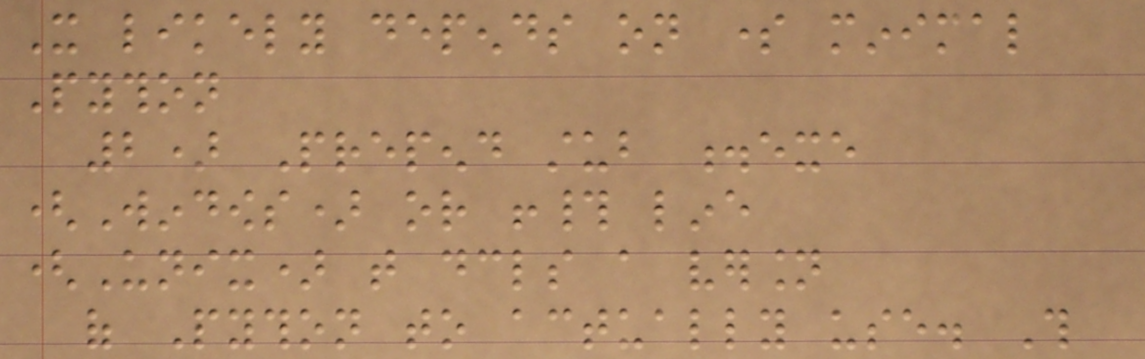It likely depends on some minimal
Python
2) Prepend stub .exe
(Windows) or !# line
(Unix) that declares a version
of Python to actually use. This
